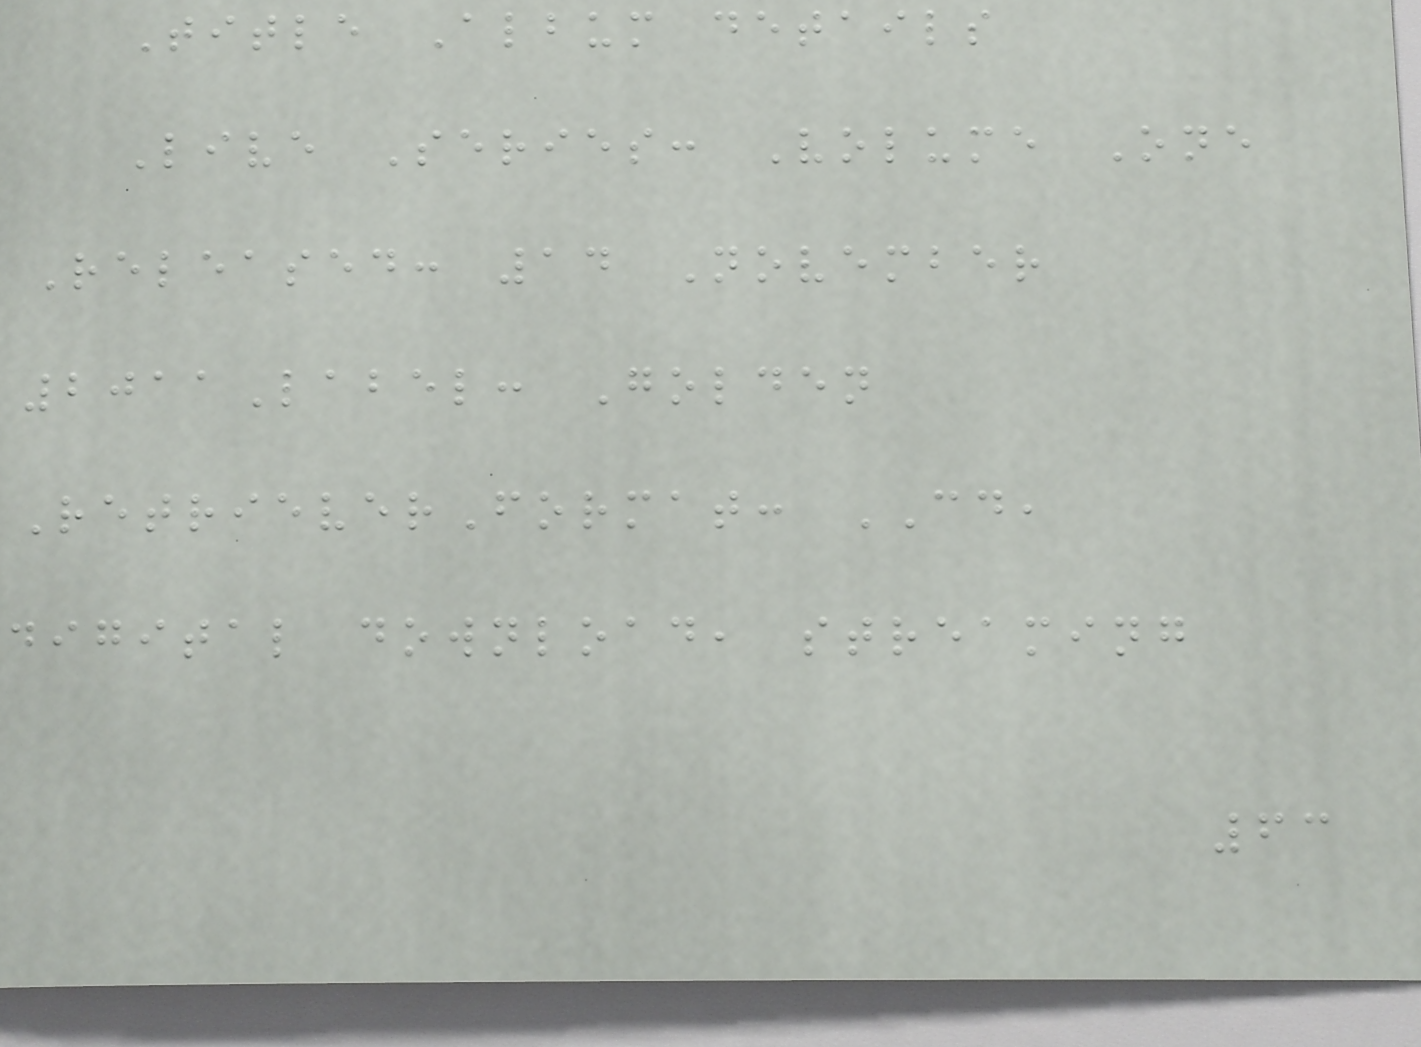Title Album details
Live Series: Volume One
Released: 14 November
2011Label: Golden
RetrieverFormat: CD,
digital download, streaming
63
